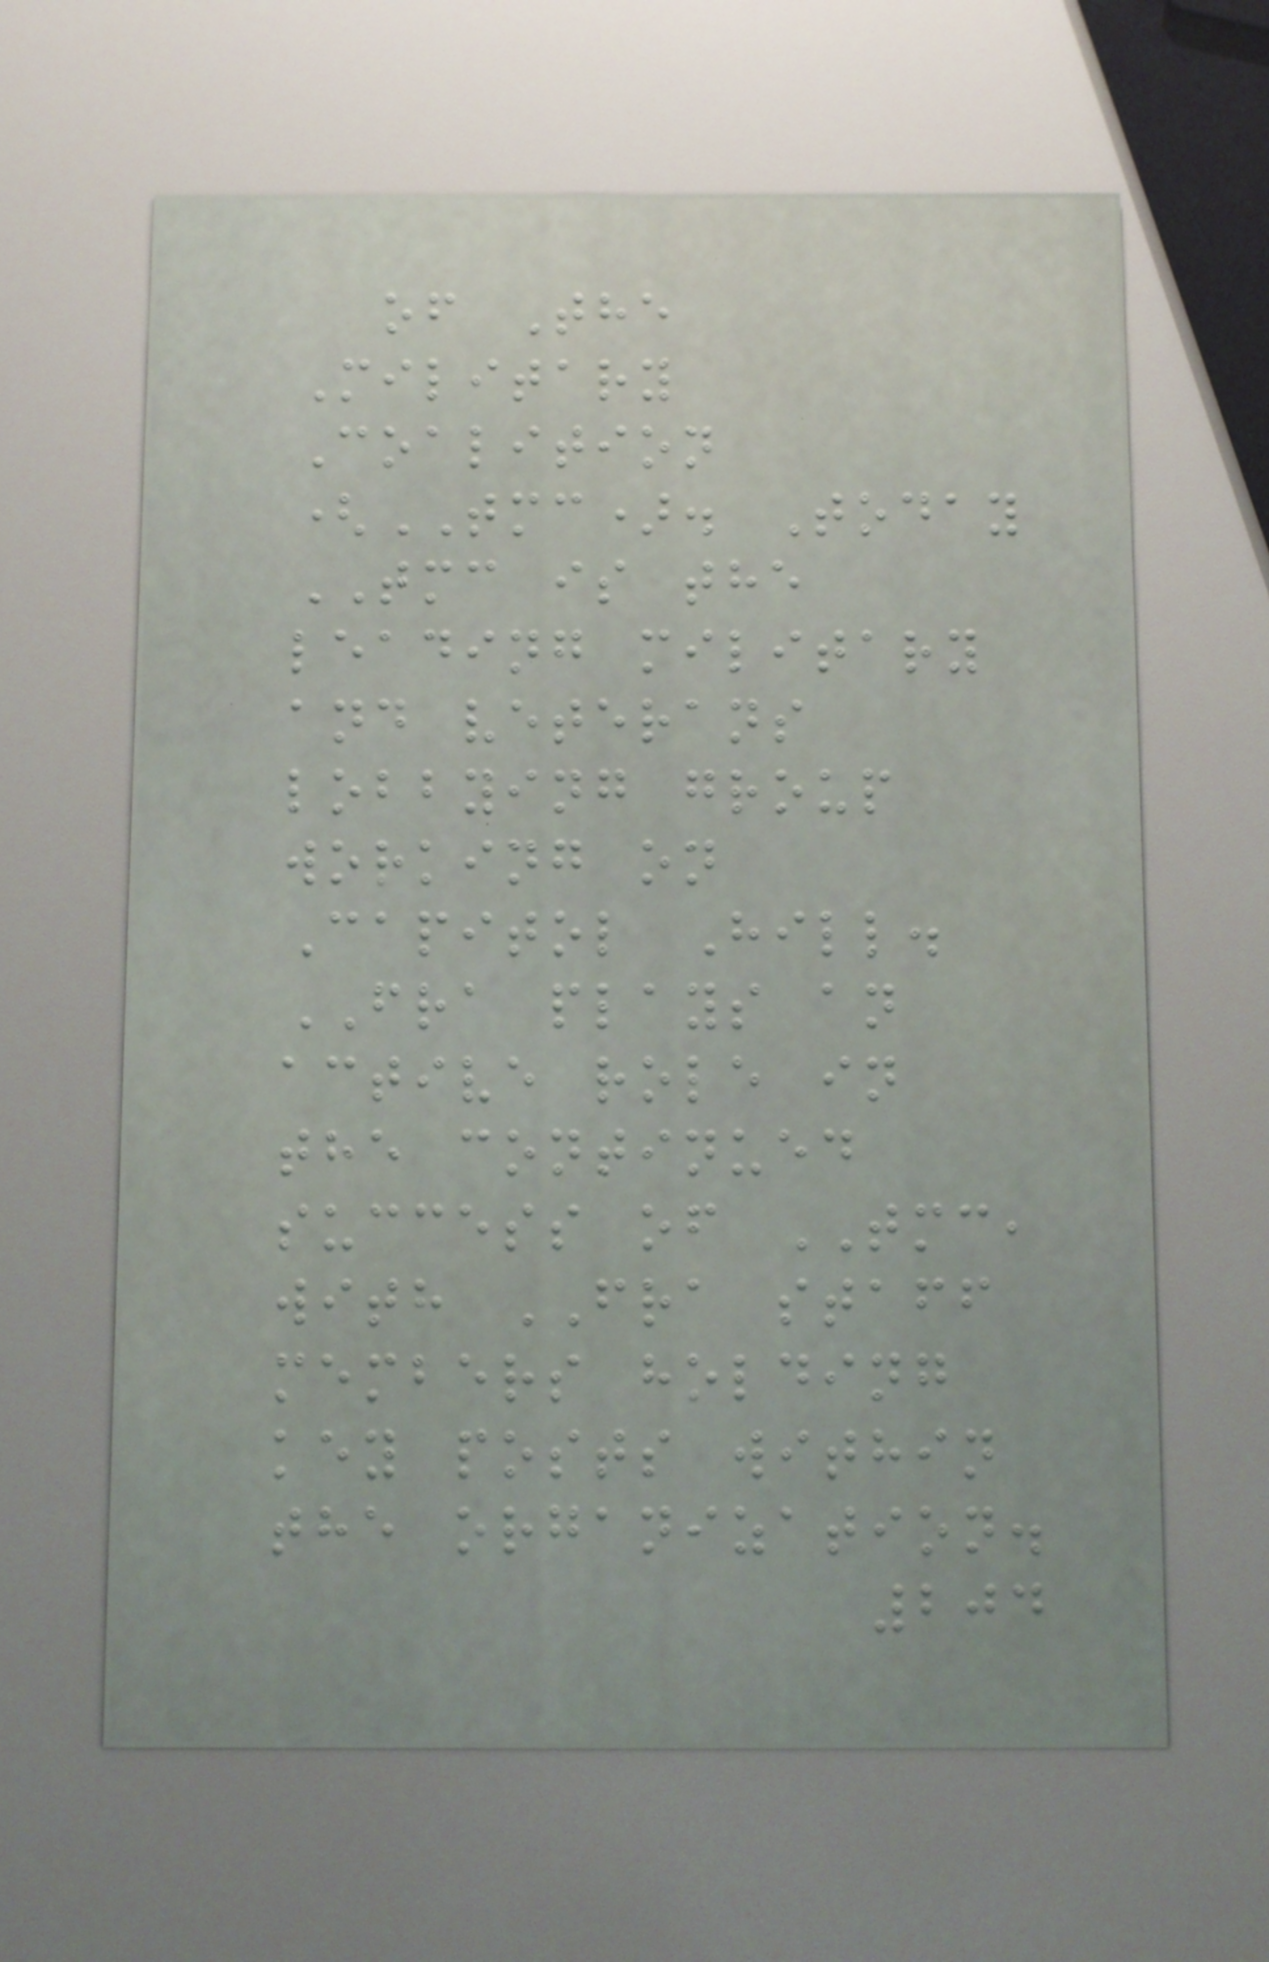of The
Military
Coalition
(TMC). Today
TMC is the
leading military
and veterans
lobbying group
working on
Capitol Hill.
FRA plays an
active role in
the continued
success of TMC,
with FRA staff
members holding
key posts within
the organization.
204
